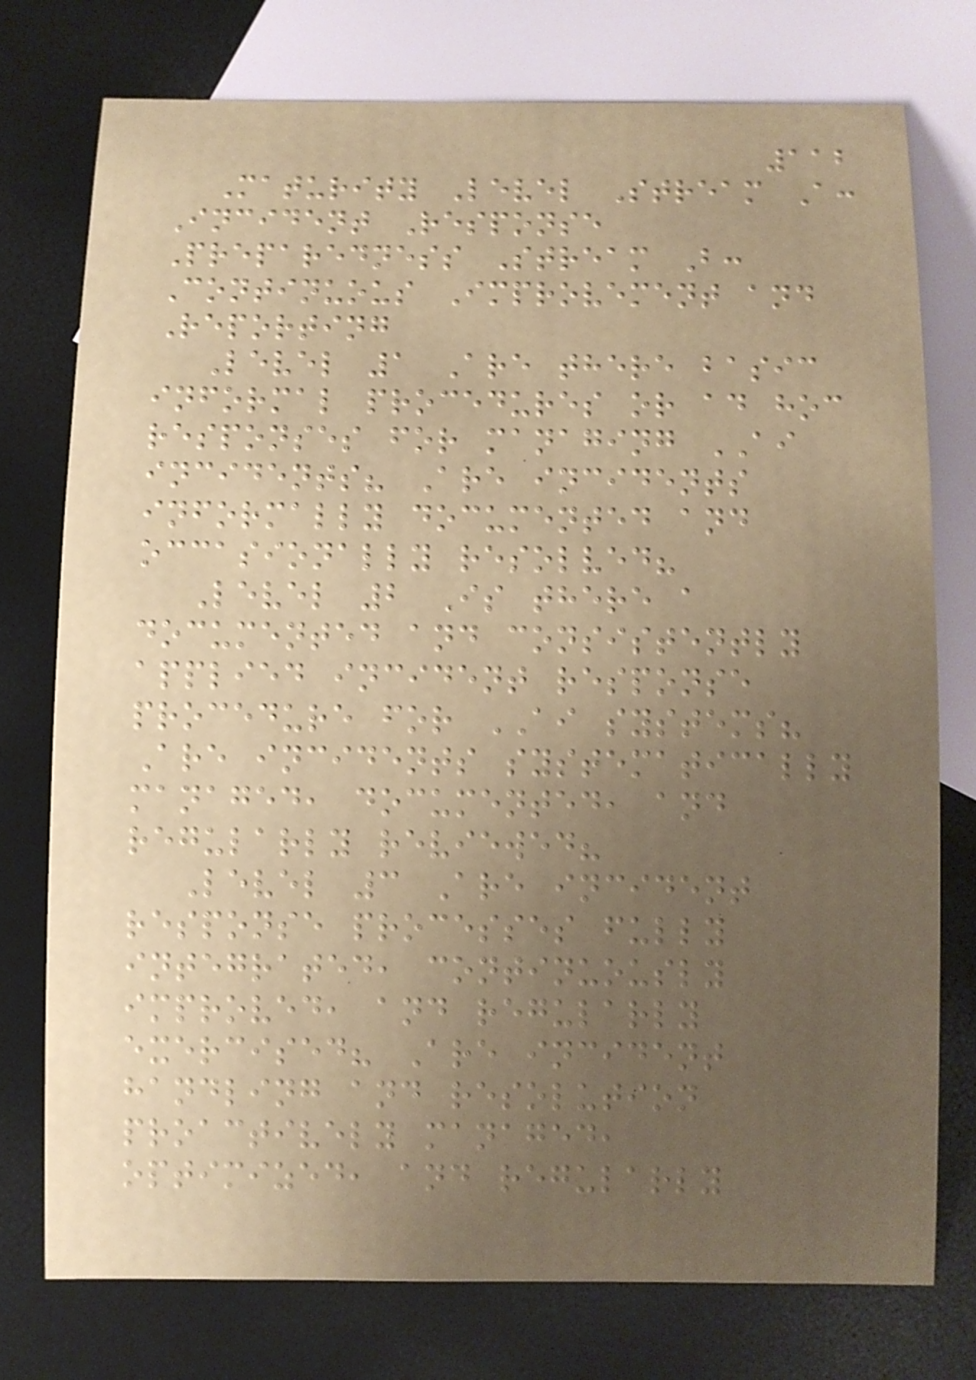112
Maturity Level Stream A:
Incident Response
Preparedness Stream B:
Continuous Improvement and
Reporting
Level 1 Are there basic
informal procedures or ad hoc
responses for managing AI
incidents? Are incidents
informally documented and
occasionally resolved?
Level 2 Is there a
documented and consistently
applied incident response
procedure for AI systems?
Are incidents systematically
managed, documented, and
regularly reviewed?
Level 3 Are incident
response processes fully
integrated, continuously
improved, and regularly
exercised? Are incident
handling and resolution
proactively managed,
optimized, and regularly
